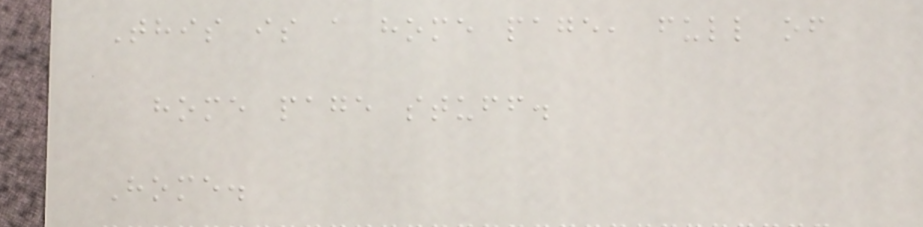This is a home page, full of
home page stuff.
Home.
